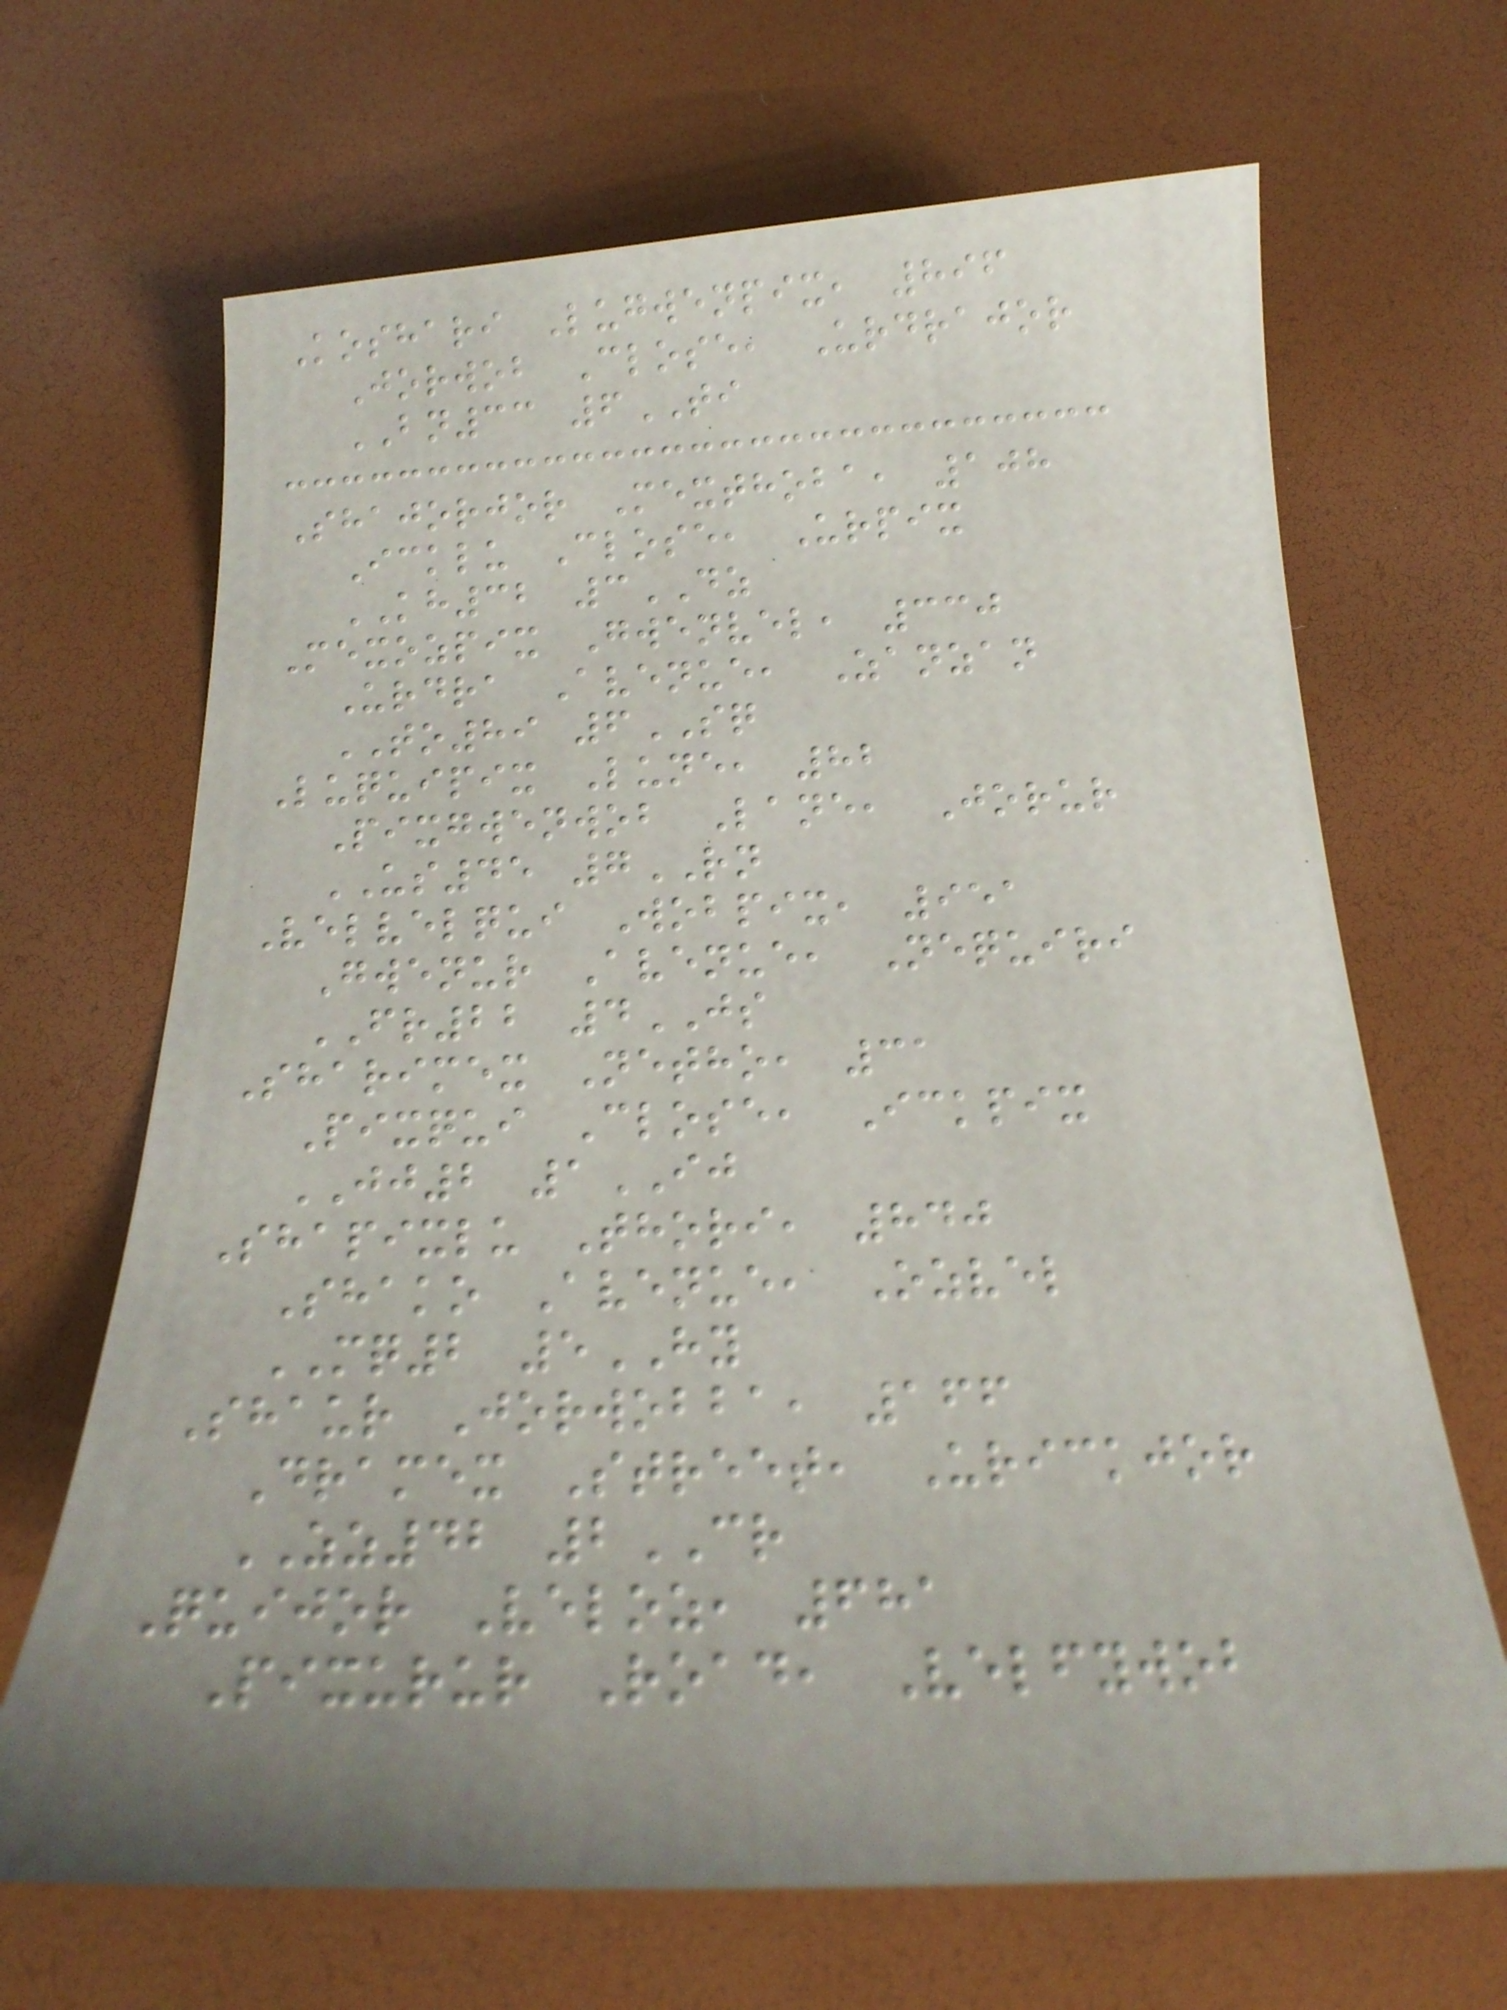Koshari Lugwenpix, 896
Jorwob Close, Urdrajor
BN33 6TI
Shajorjor Mexthoba, 108
Icklu Close, Urpix
KH32 3DZ
Mexozpix Gwenvel, 330
Urdra Avenue, Zanzan
TO89 6SQ
Luquipix Lune, 82
Pixgwenwob Lane, Jorur
US45 7RN
Velvelqui Wobpix, 951
Gwenur Avenue, Nequiri
FR22 4JS
Sharimex Netho, 31
Pixqui Close, Ickpix
JJ2 1IJ
Shapixlu Thori, 840
Shako Avenue, Ozvel
MQ2 5HY
Shaur Jorwobba, 166
Dramex Street, Urickjor
ZZ42 2CR
Quijor Veloz, 681
Pixurur Road, Velfywob
